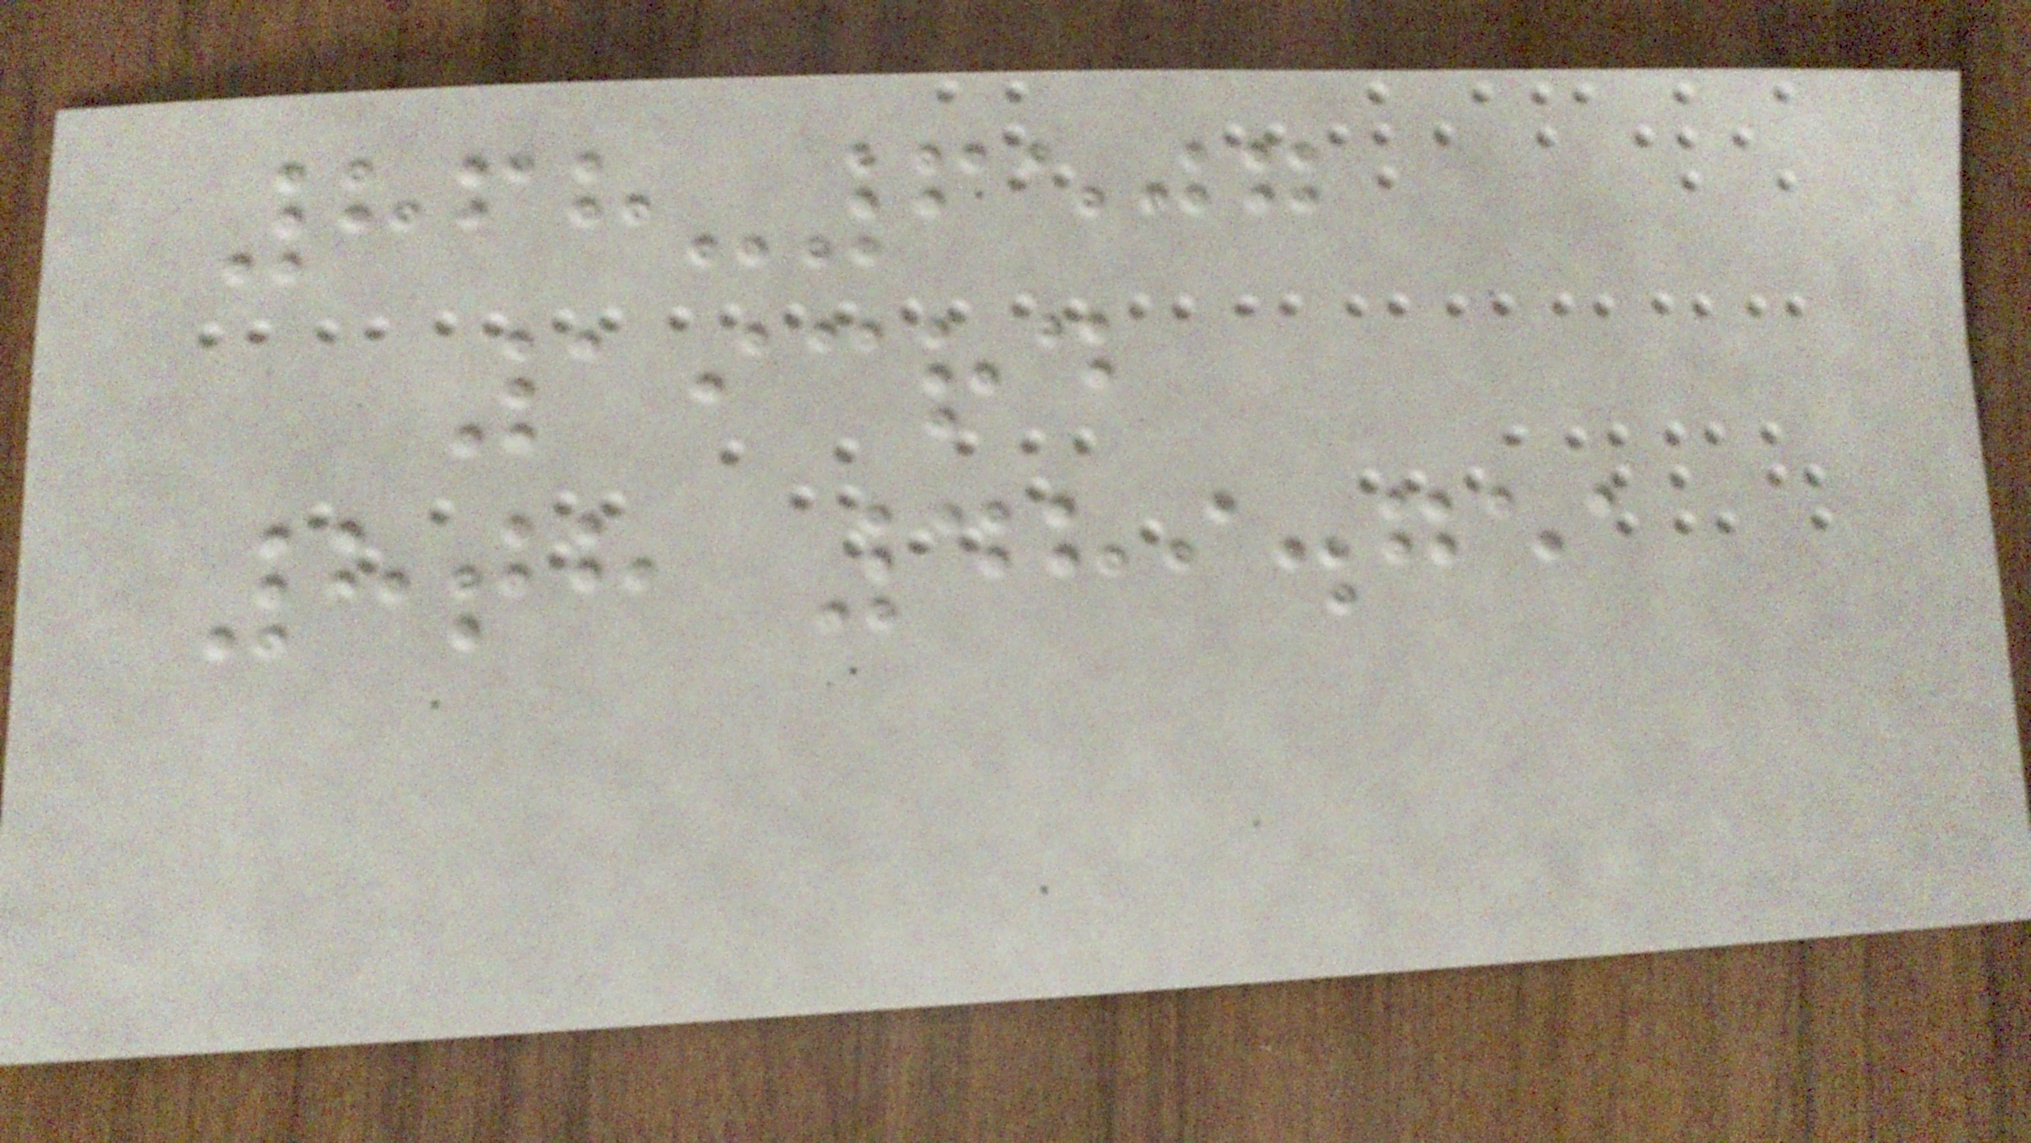868-6507
193rd
8th 489.751
